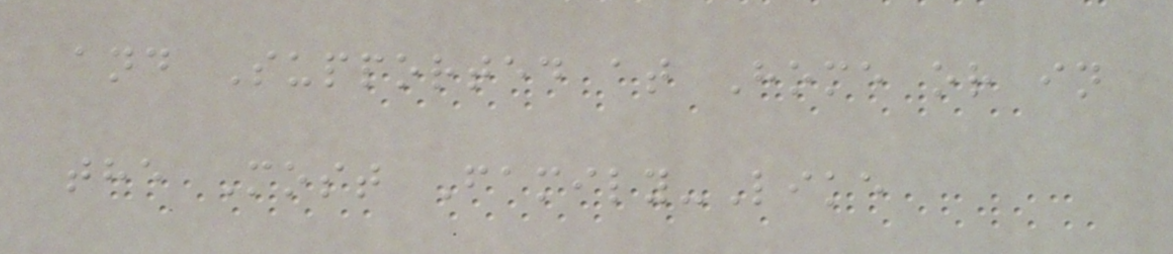and Supported at Home or in
the Most Family-Like
